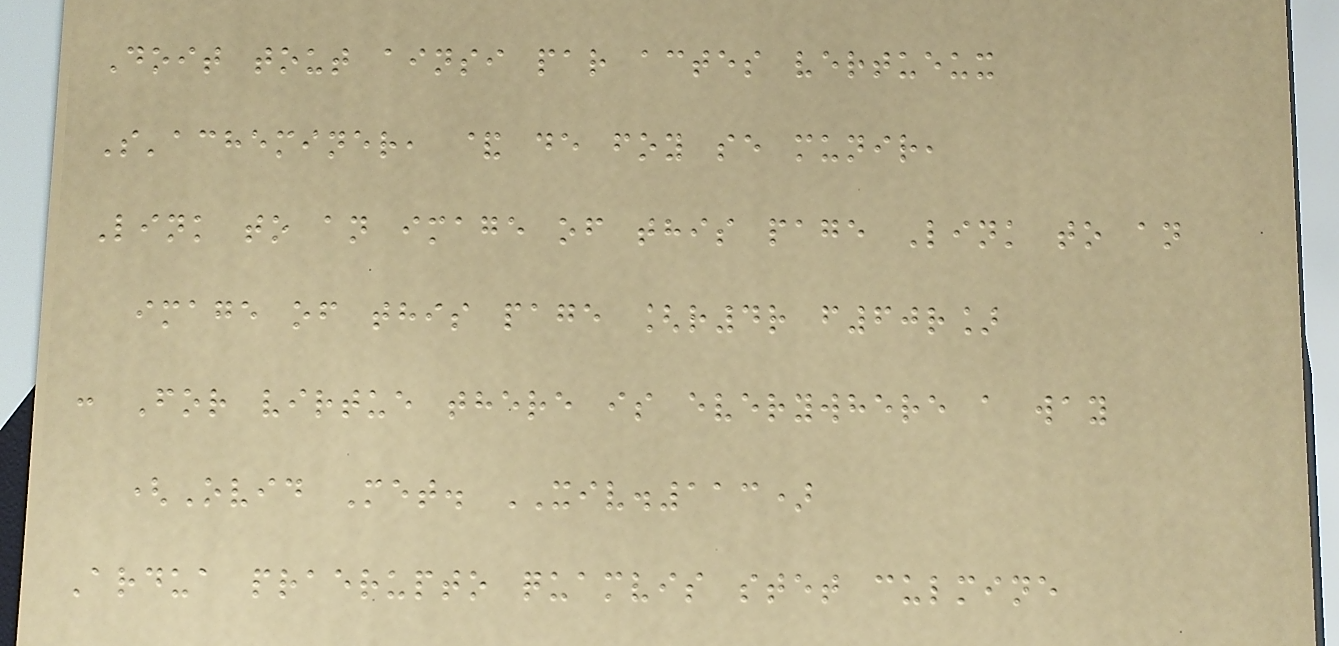Doit tout ainsi par actes vertueux
S'acheminer, & de foy se munir,
Link to an image of this page Link to an
image of this page [r4r f60r]
: For virtue there is everywhere a way
(Ovid Met. XIV.113)
Ardua praerupto quamvis stet culmine
